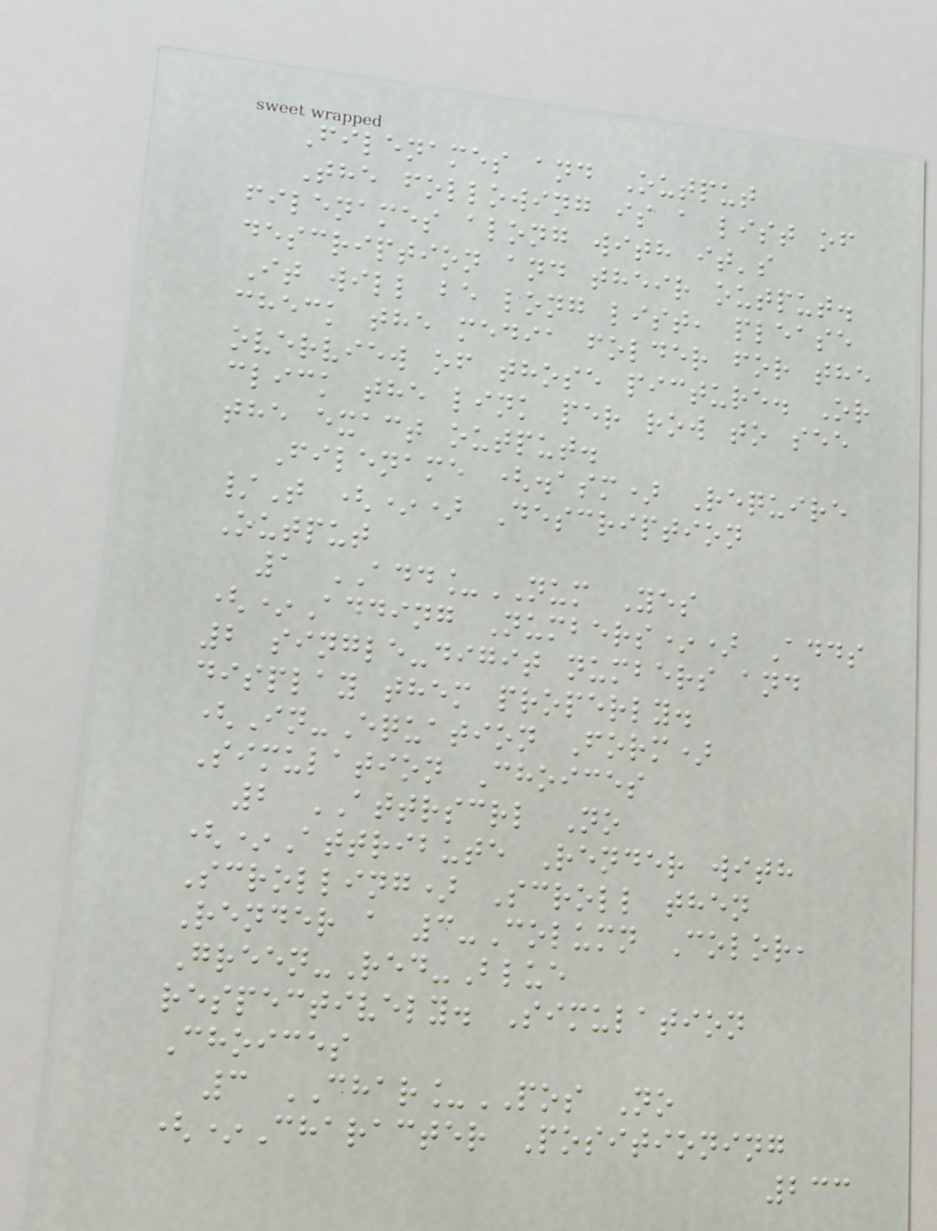Filenames and Output
The following is a list of
filenames along with it's
description and their output.
It will be long list, please
check the media folder for the
overview of those picture. Or
click the link per row to see
the exact output.
Filename (.asm) Require
/T (*) Description
Output
1 ADD_NUM Yes
(*Adding Numbers*) Adds
2 single-digit numbers and
display them properly.
(In-Equation Form)
Simulation Choices
2 ATTRSCRL No
(*Attribute Render with
Scrolling) Scroll then
Render a 3-Column Color,
Green-Red-Blue
respectively. Simulation
Choices
3 CHAR_POS No
(*Character Positioning
233
